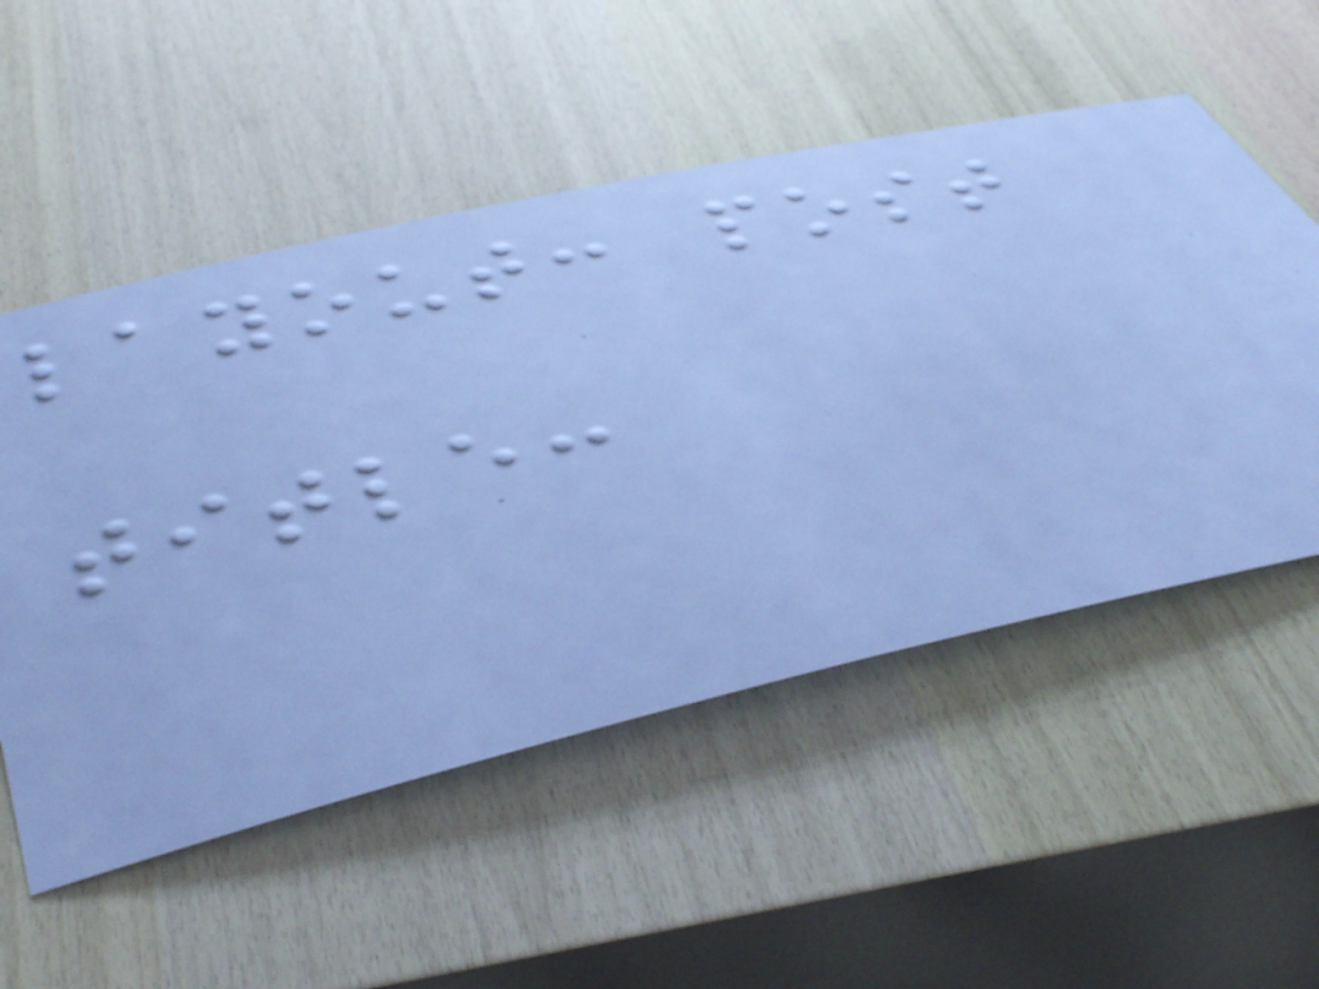layout: post
title:
